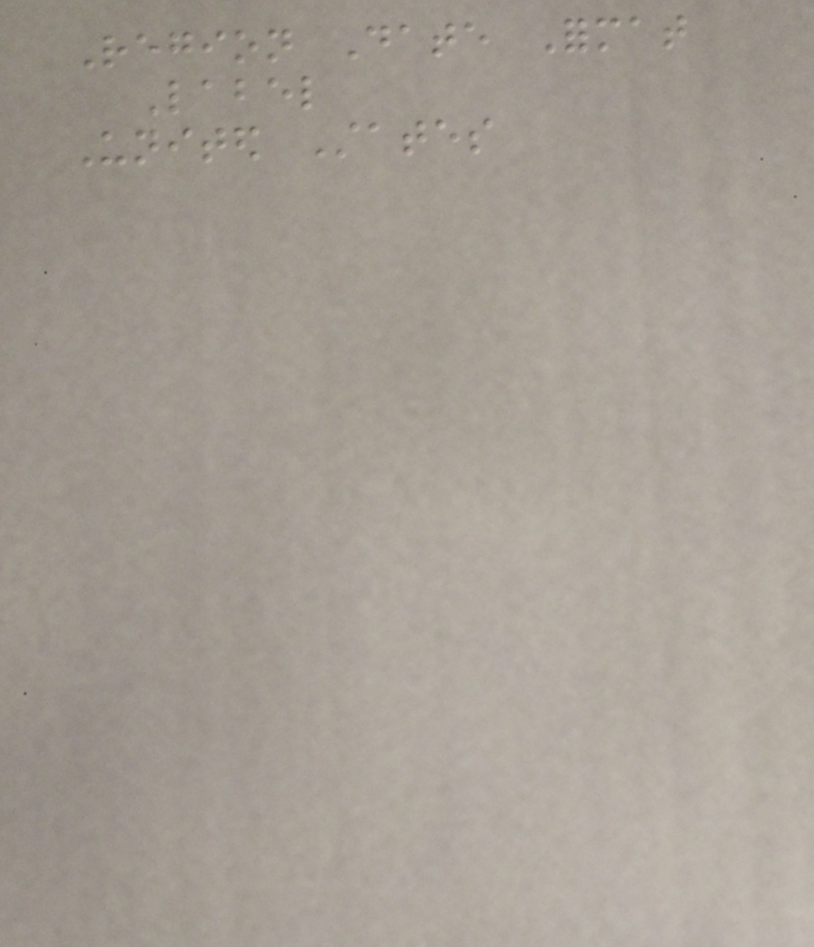Region Date Format
Label
United States
